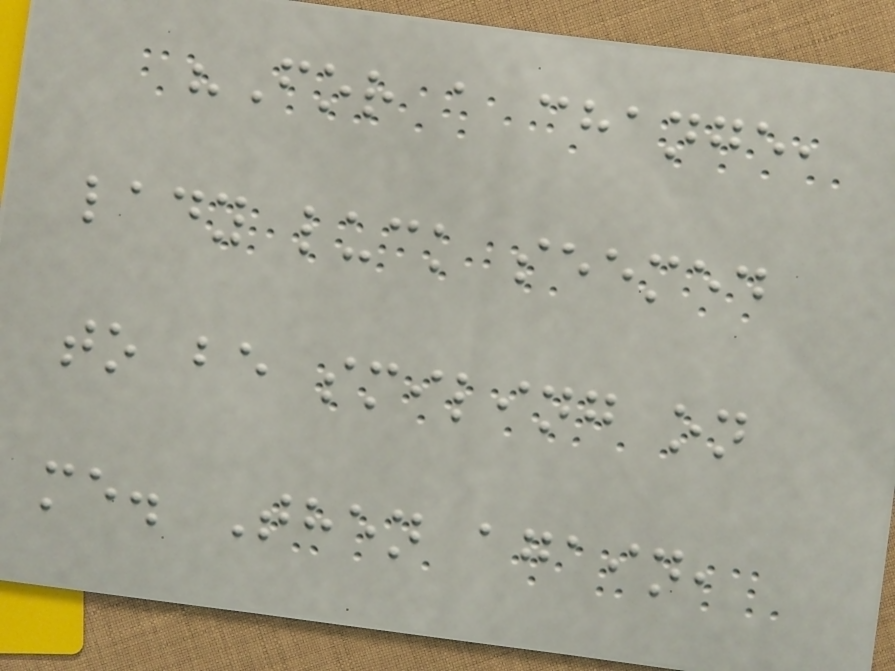"For a change,
lady luck seemed
to be smiling on
me. Then again,
